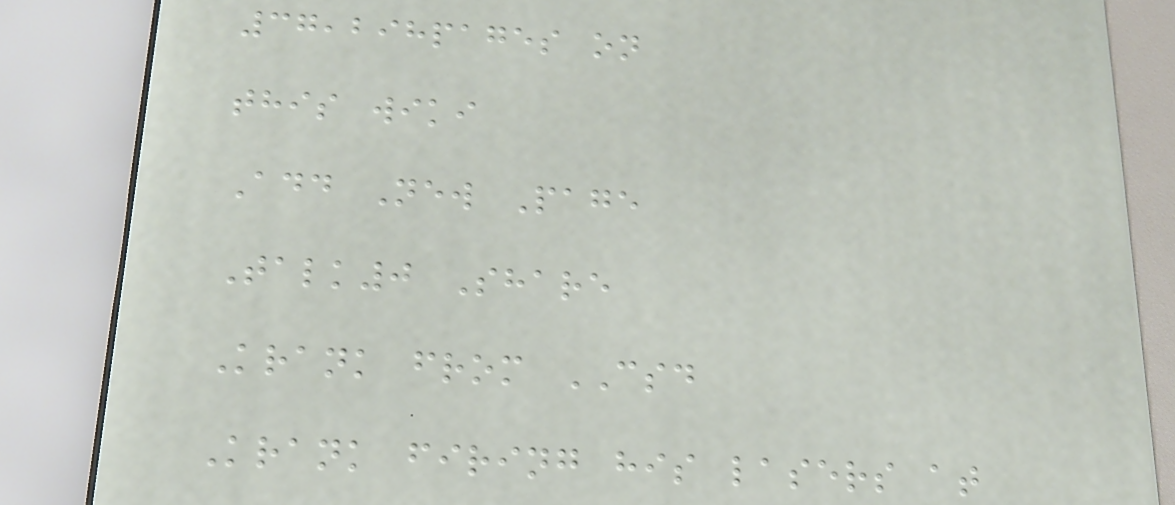37,298pages on
this wiki
Add New Page
Talk0 Share
Krank from CSD
Krank firing his lasers at
